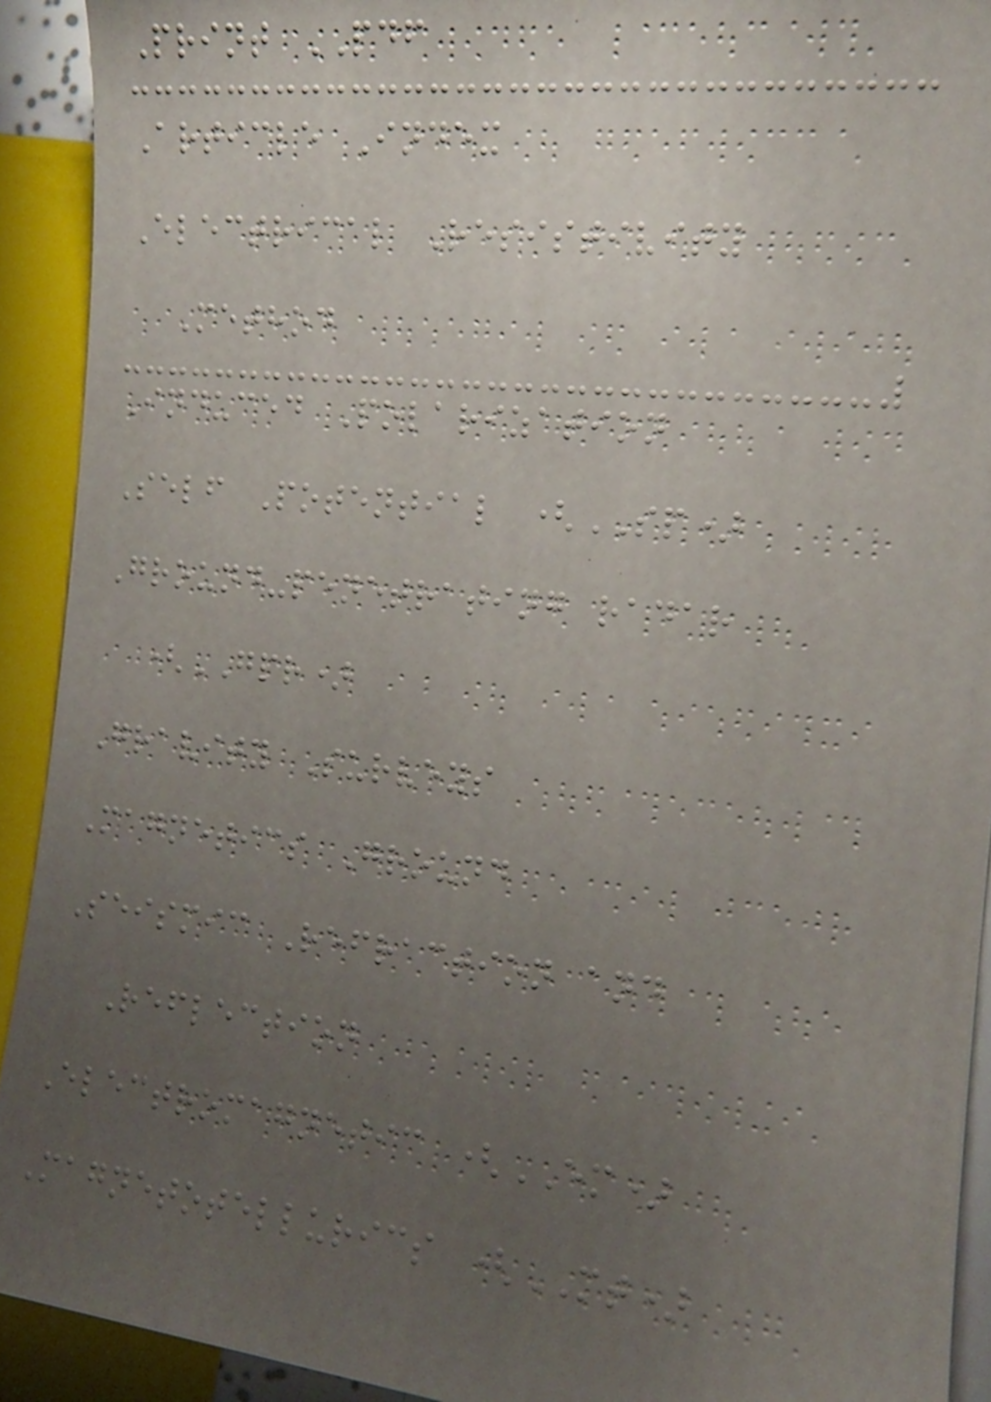Print PDF
Article Index
Electrical Resistivity
Method
Induced Polarization
Self Potential (SP)
Ground-penetrating radar
(GPR)
Gravity Surveys
Magnetics Ground
Seismic Refraction and
Reflection
Electromagnetic (EM)
Magnetotellurics (MT)
